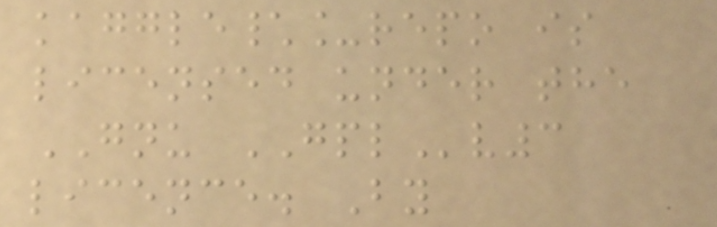kaggle\_repo is
licensed under the
GNU GPLv3
licence. By
